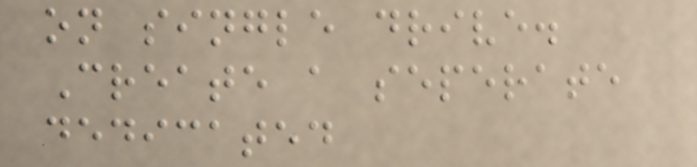on single drive.
Create a seperate
dedicated
